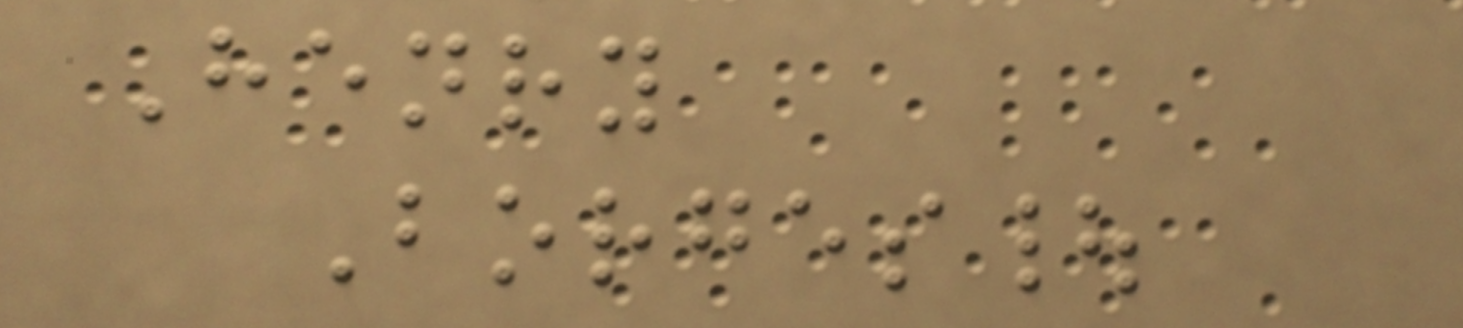Henry
Borges|
